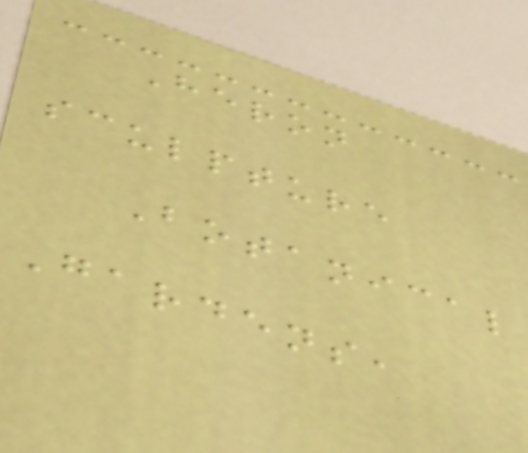Heron
sculpture
Botanical
Gardens,
